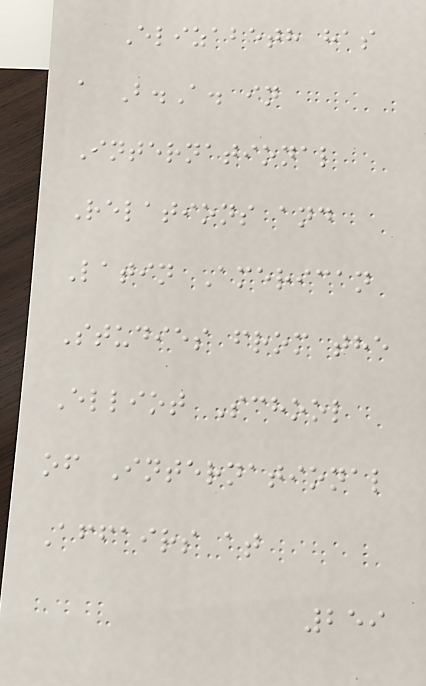Elizabeth has
a B.A. in
International
Relations and
Latin American
Studies from the
Elliot School
of International
Affairs at
259
